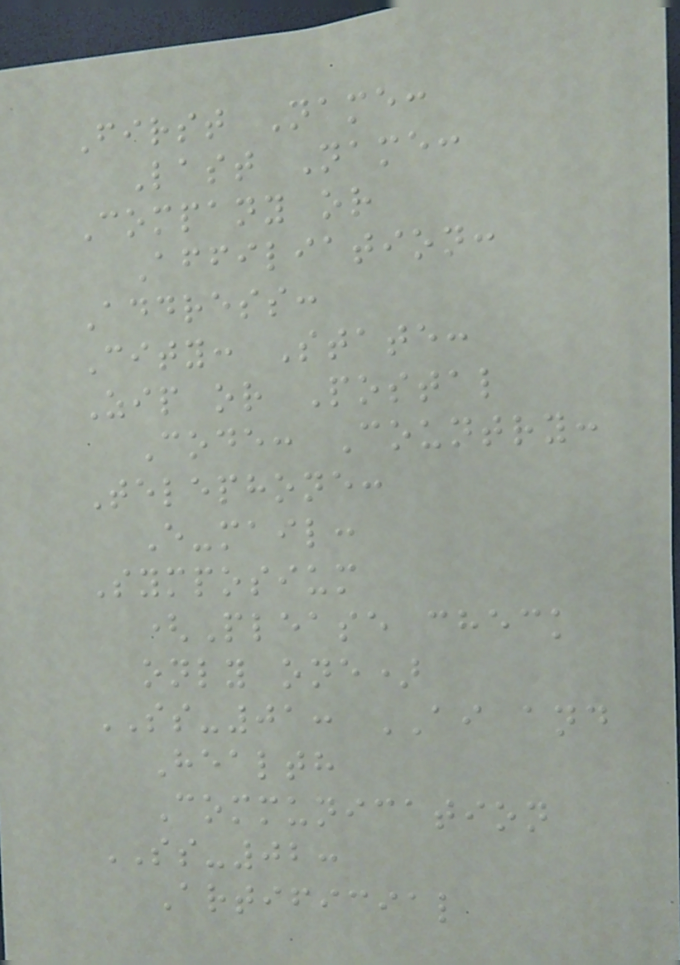First Name:
Last Name:
Company or
Affiliation:
Address:
City: State:
Zip or Postal
Code: Country:
Telephone:
E-mail:
Symposium
(Please check
only one)
SS-01: AI and
Health
Communication
SS-02:
Artificial
